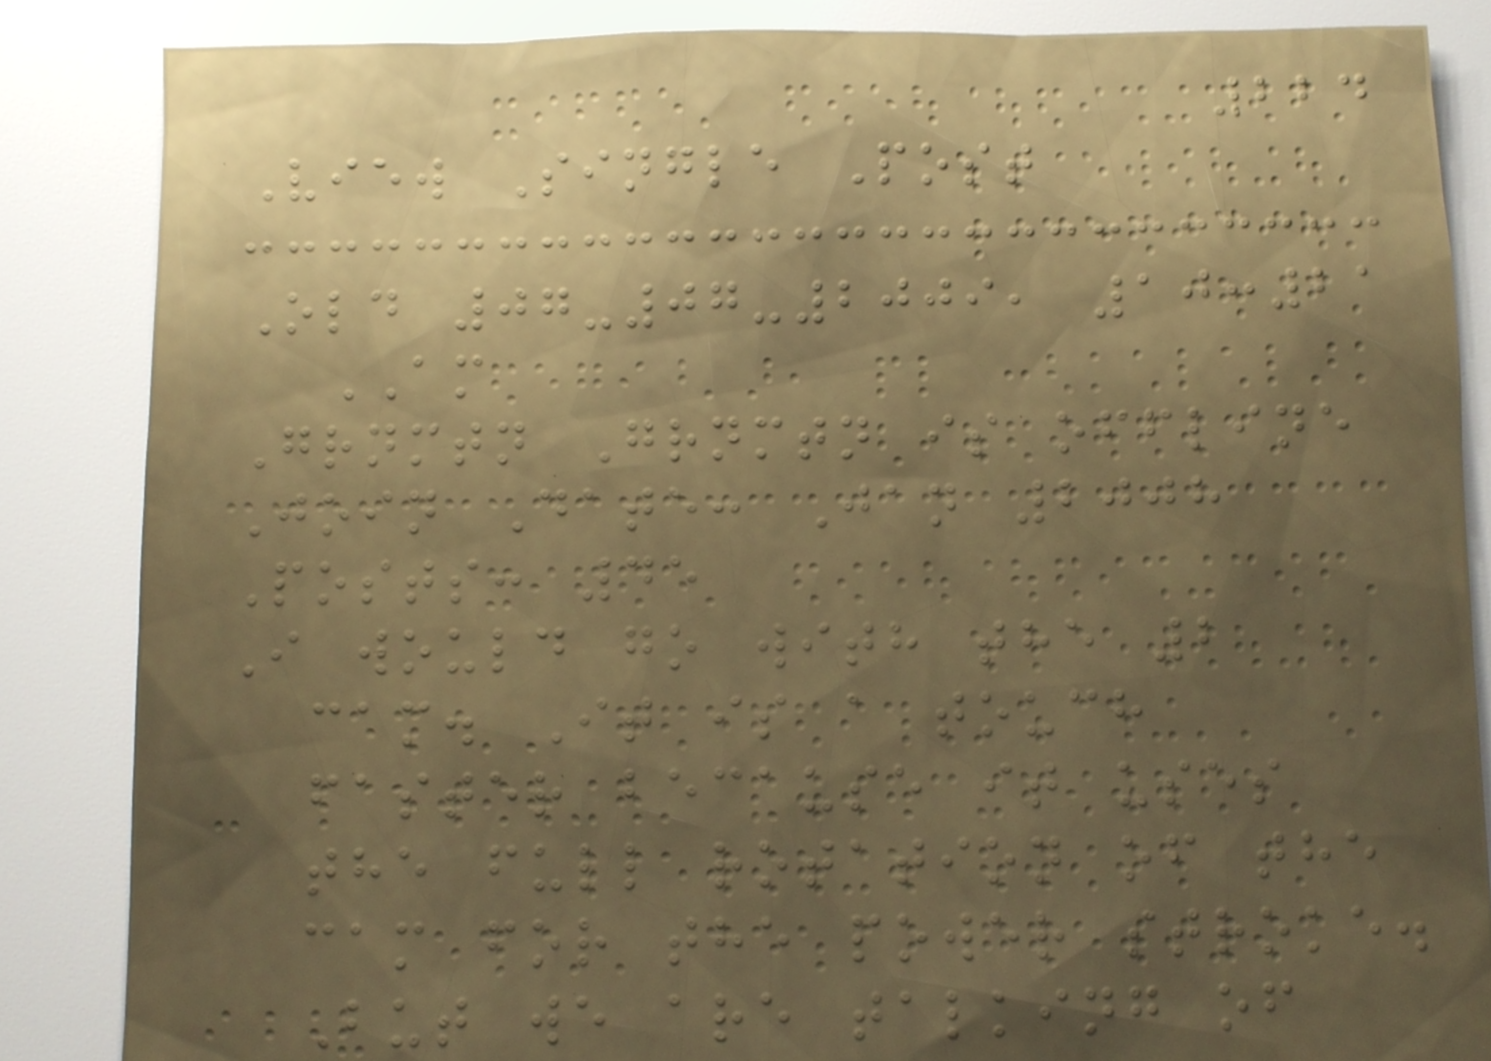224
View Single Post
Old 07-07-2009, 10:21
AM
Grnmtn Grnmtn is offline
Join Date: Jan 2008
Posts: 45
I would go with the 2
cam. It is a touch
faster because it uses
the full rotation of the
cam for the power stroke.
But we are talking of
